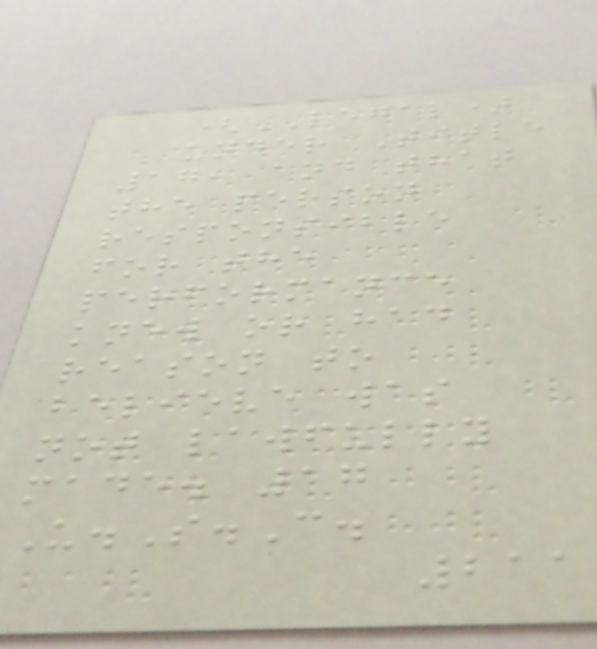(LEGAL)
under Title
17, and that
the person
responsible
for the
performance
knew or had
reason to
believe was
not lawfully
made. 17
U.S.C.
211
